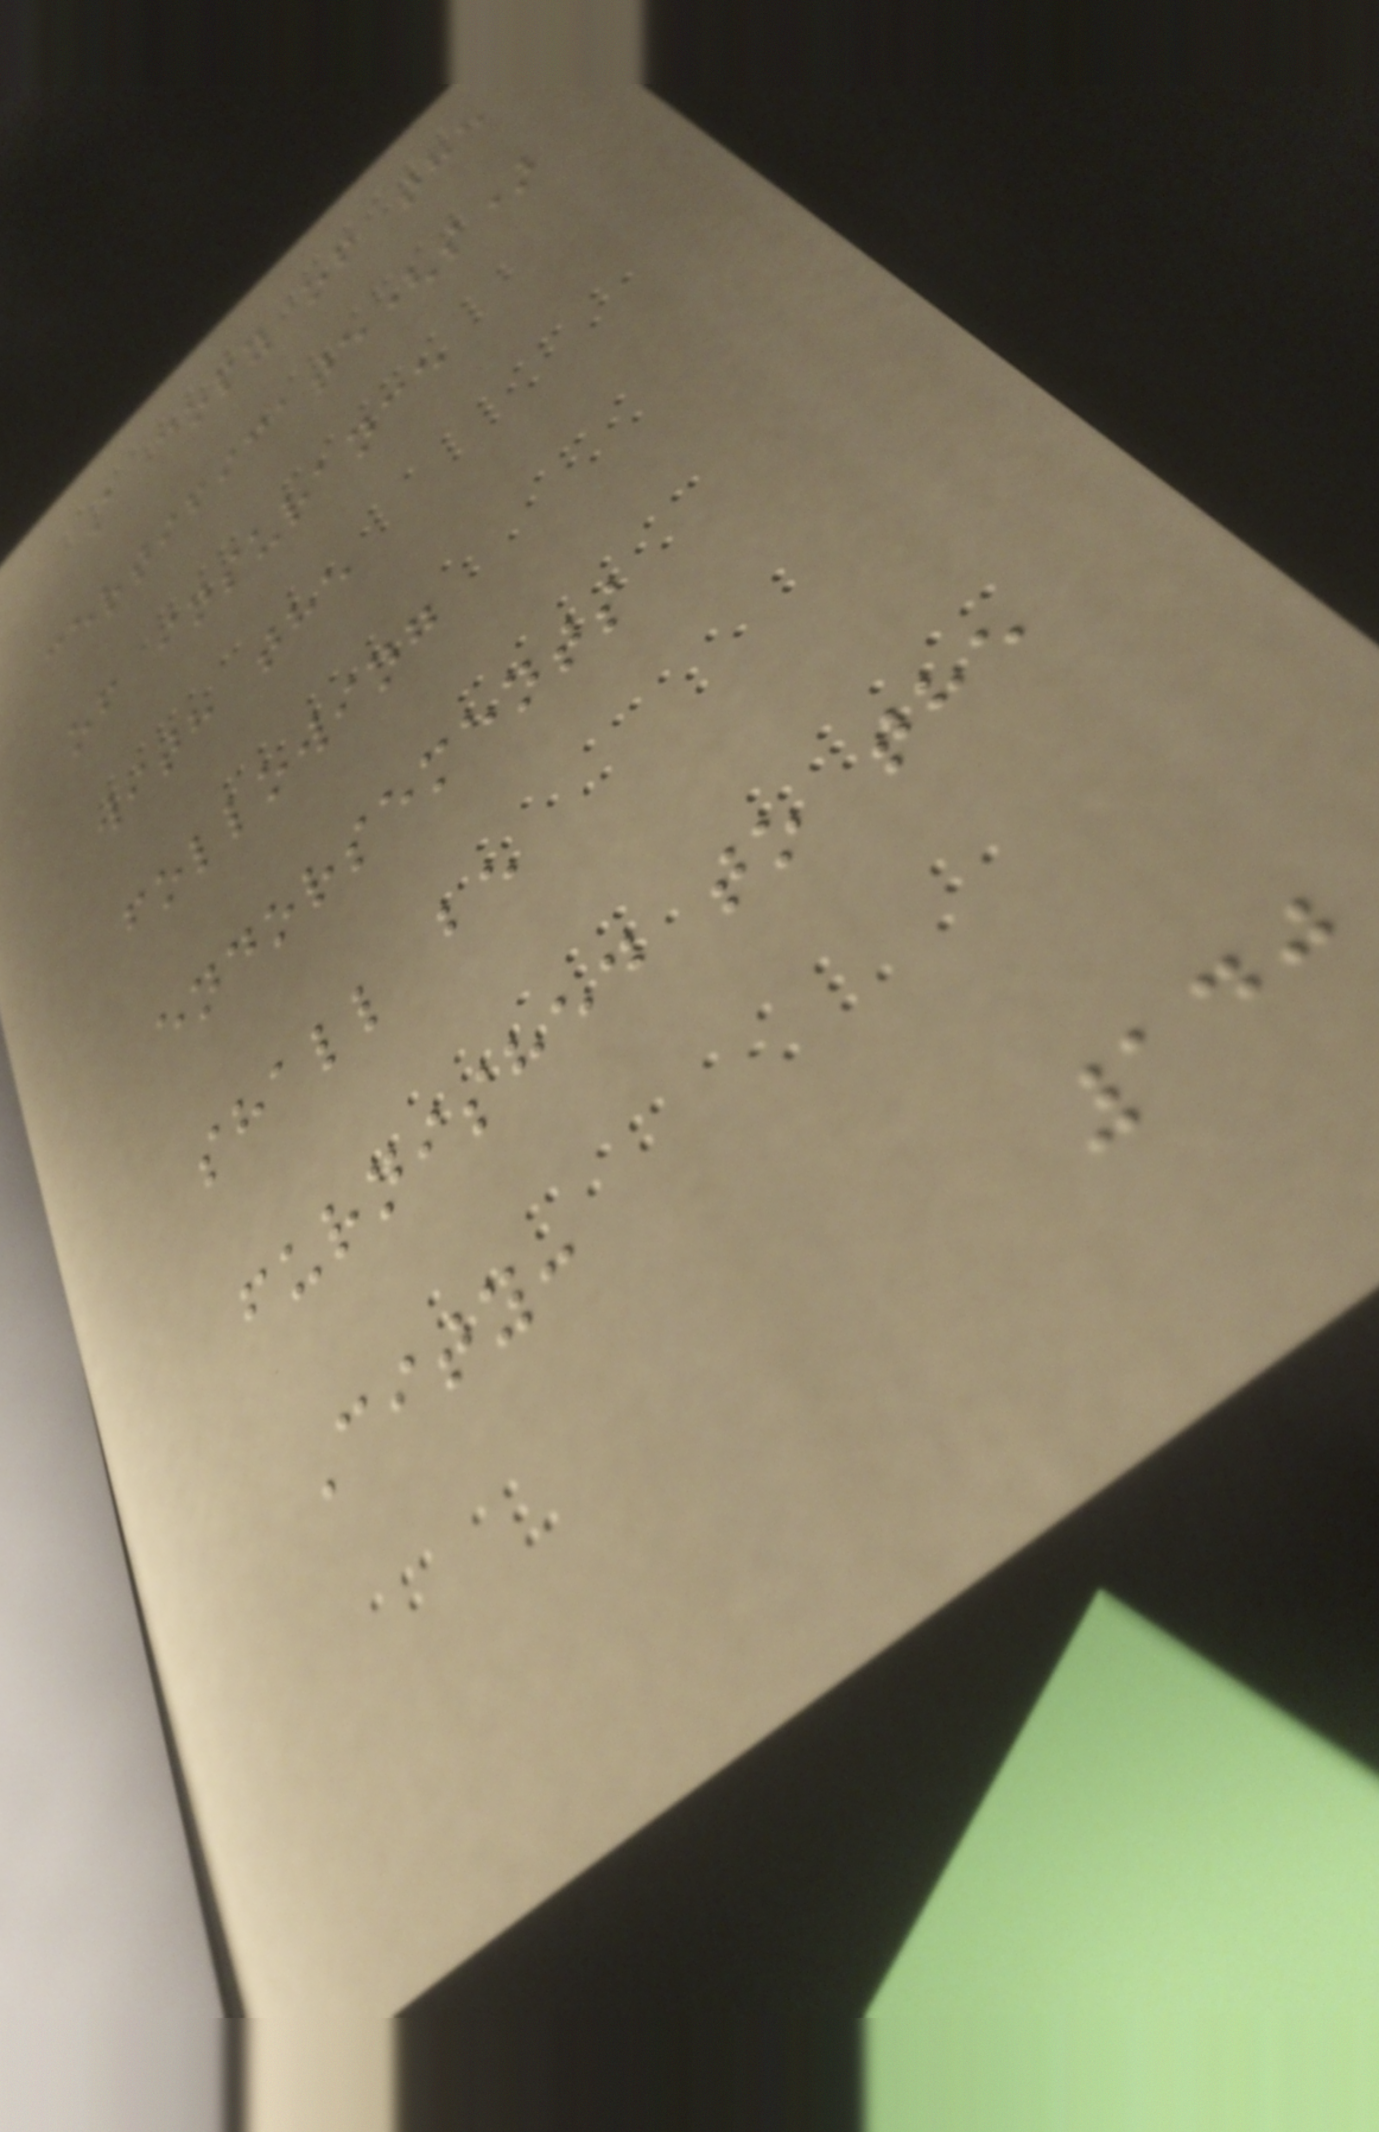A copy of the
certificate(s)
of insurance
with the
following
endorsements
shall be
furnished to the
City:
140
